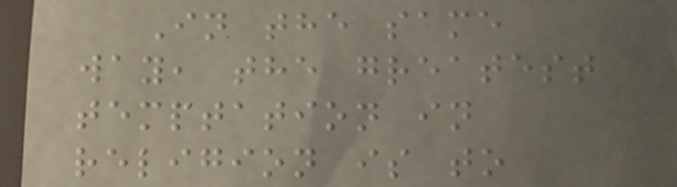In the same
way, the greatest
temptation in
religion is to
